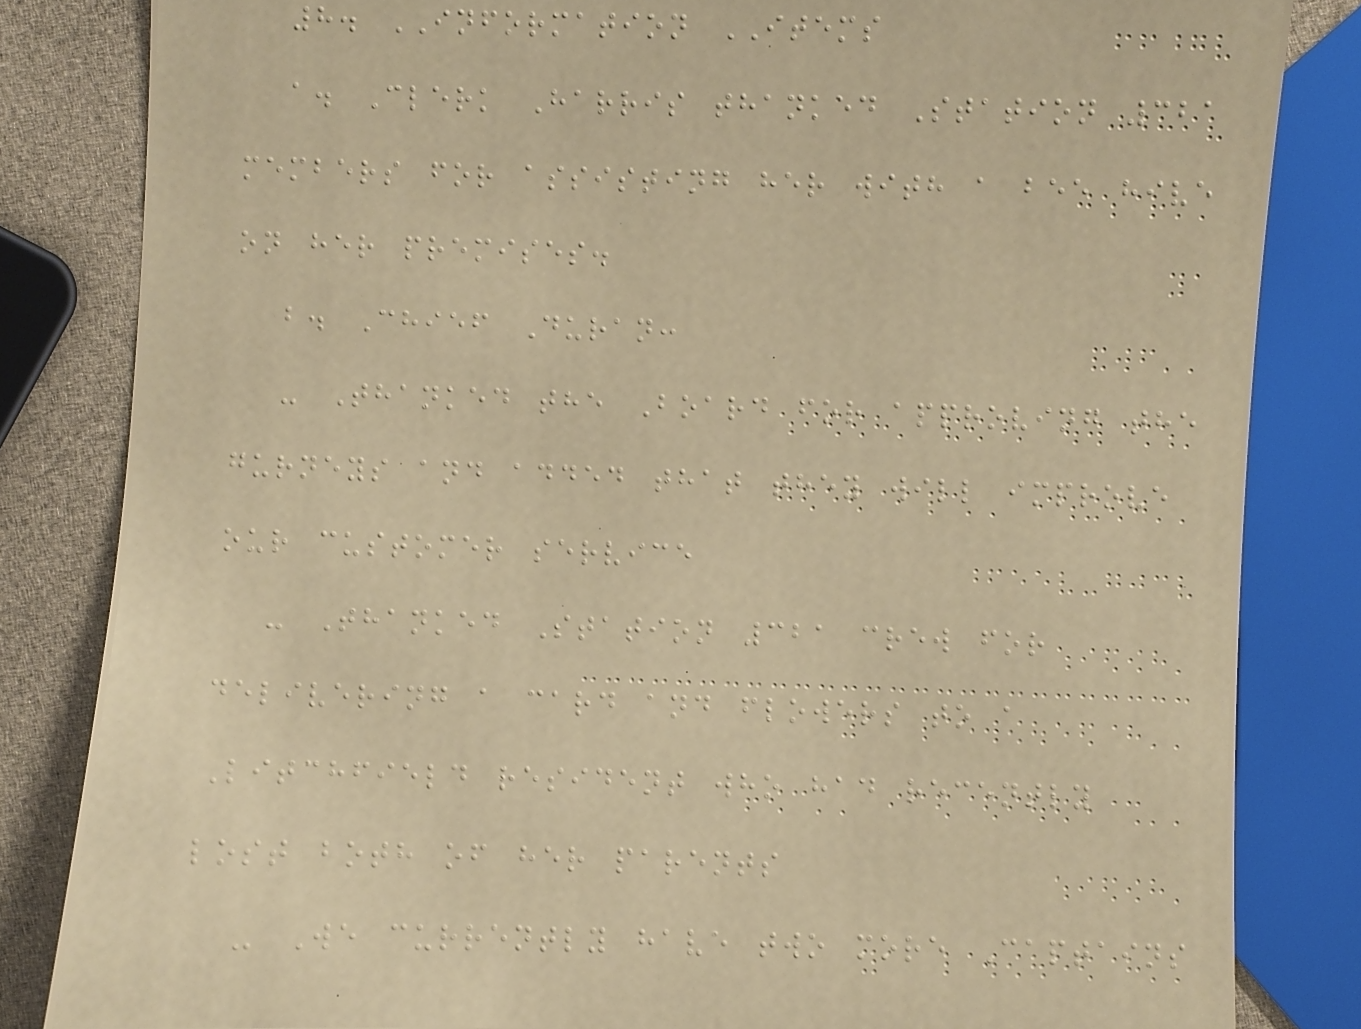8. INFORMATION ITEMS
a. Clerk Harris thanked Station 321
members for assisting her with a bee hive
on her premises.
b. Chief Duran:
- Thanked the Board for approving the
gurneys and added that they will improve
our customer service
- Thanked Station 321 crew for
delivering a card and flowers to a
Litchfield resident who had recently
lost both of her parents
- We currently have two more Captains
